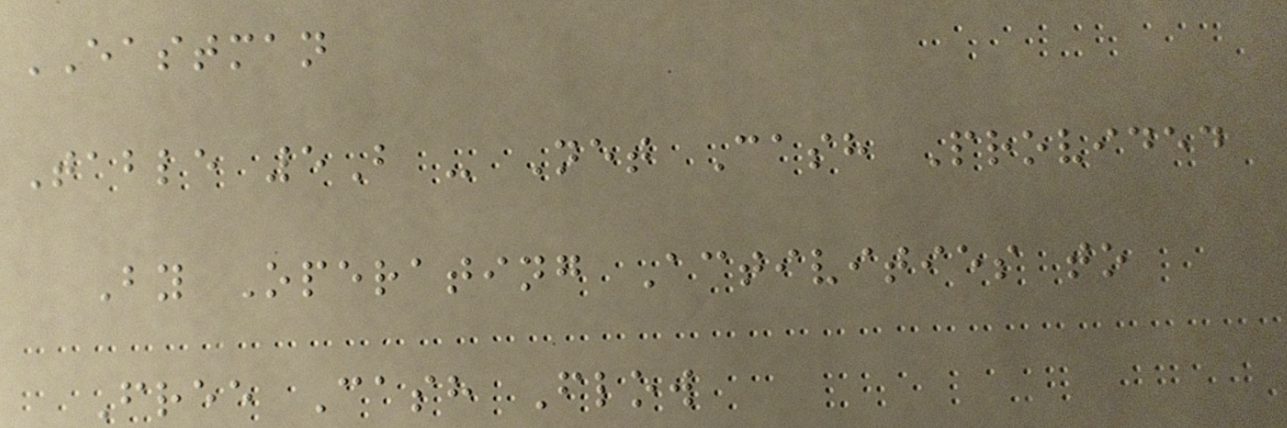EASTMAN
Table 5B - Net Cash Provided
By Operating Activities to
Free Cash Flow
